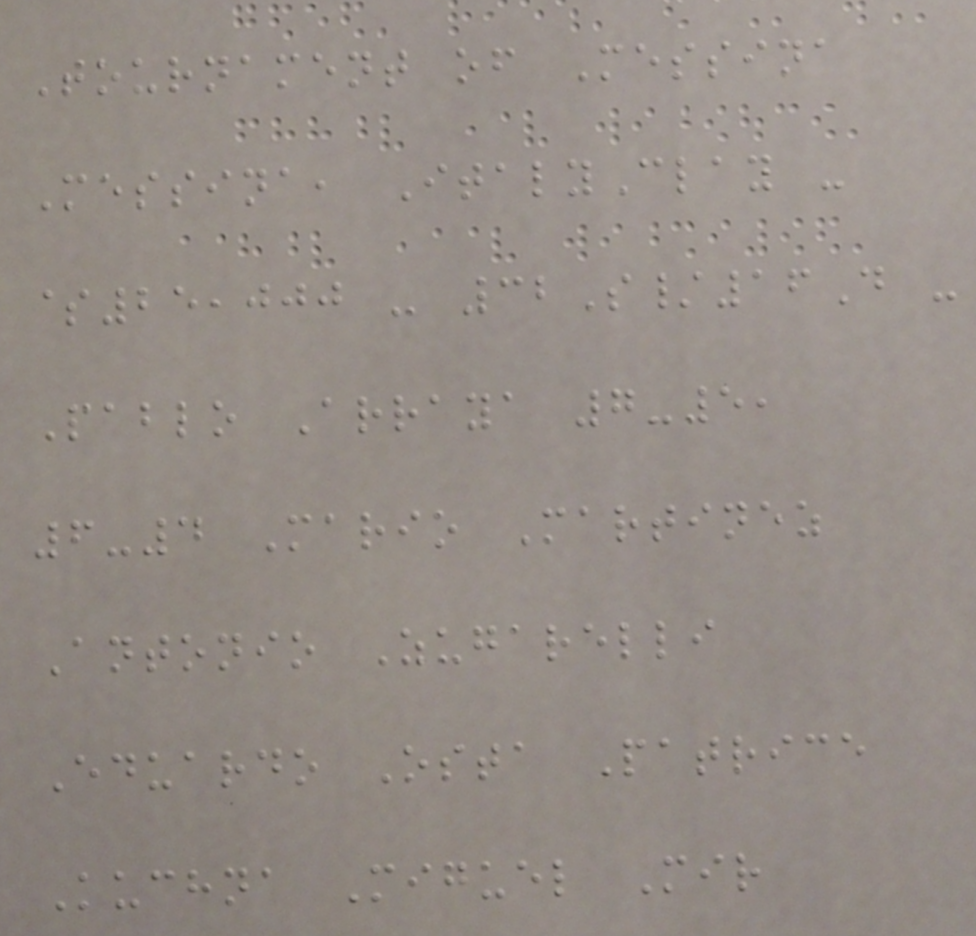Tournament of Messina
Messina, ItalyClay -
$25,000 - 32S/16D -
Pablo Arraya 7-5,
6-4 Mario Martinez
Antonio Zugarelli
Eduardo Osta Patrice
Kuchna Miguel Mir
